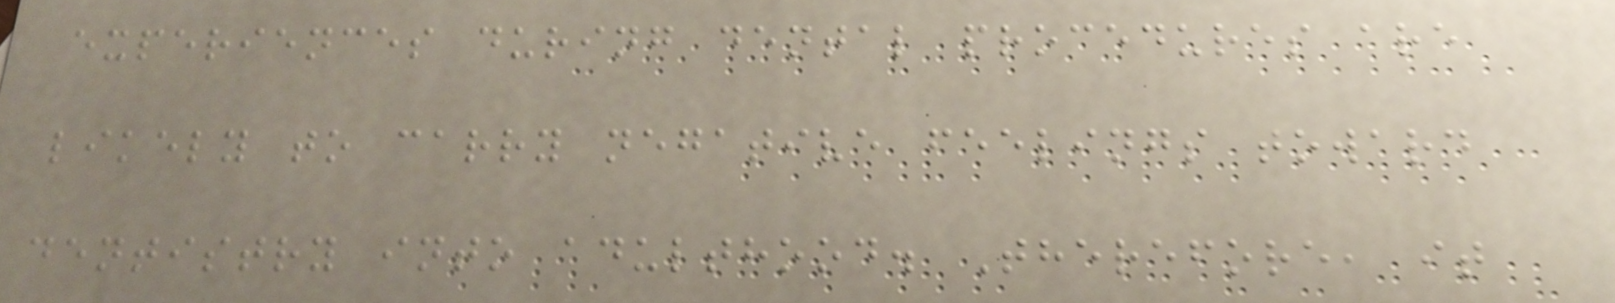experiences during dental procedures are
likely to carry negative feelings toward
dentistry into adulthood. Therefore, it
